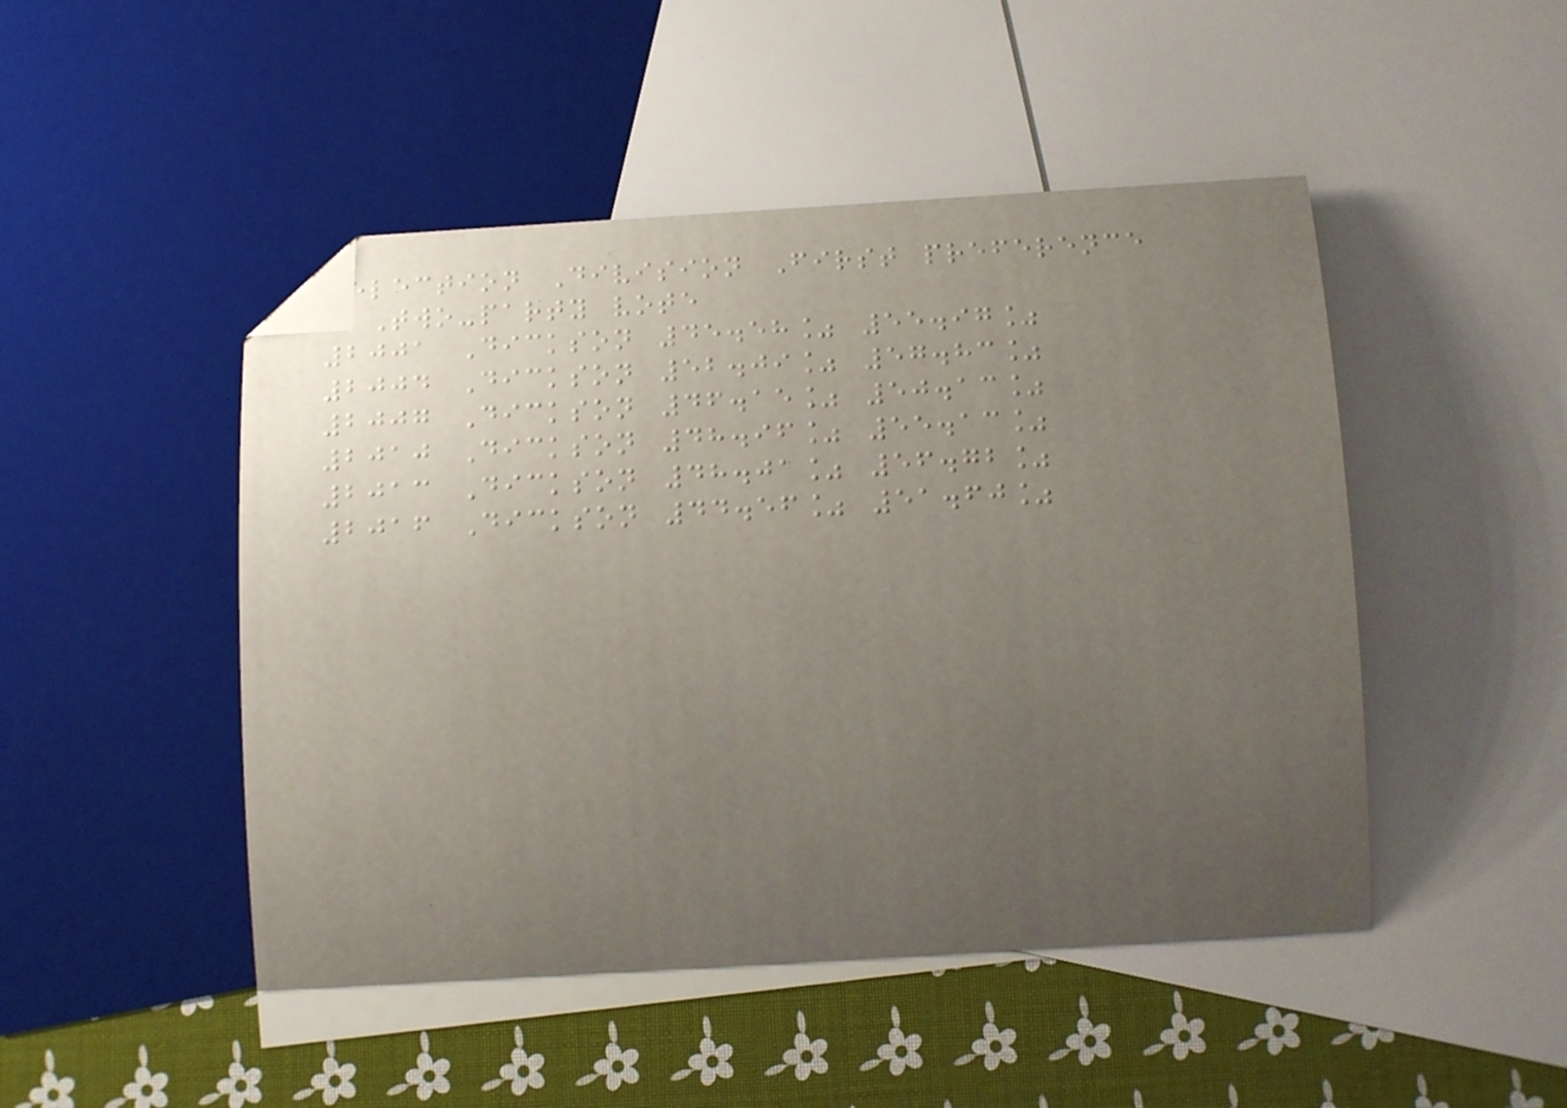Election Division First preference
Two-party vote
2001 Dickson 45.58% 55.97%
2004 Dickson 52.09% 57.83%
2007 Dickson 46.15% 50.13%
2010 Dickson 48.96% 55.13%
2013 Dickson 48.01% 56.72%
2016 Dickson 44.56% 51.60%
